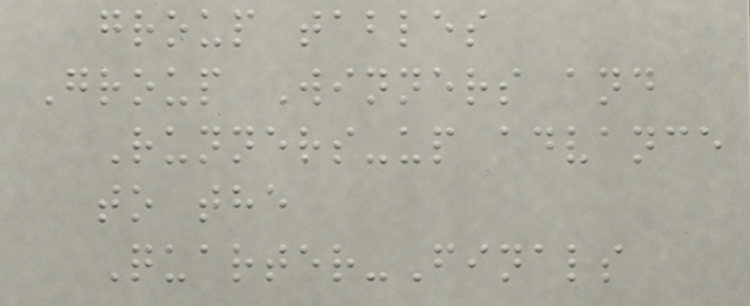group tables
Group Winners and
Runners-up advance
to the
Quarter-Finals
